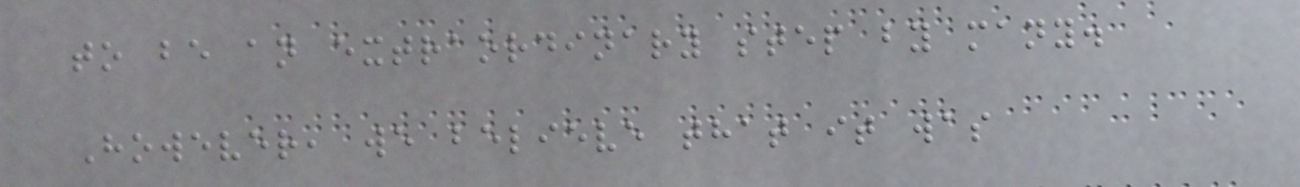to be an extraordinary step by many.
However, we believe that it was
